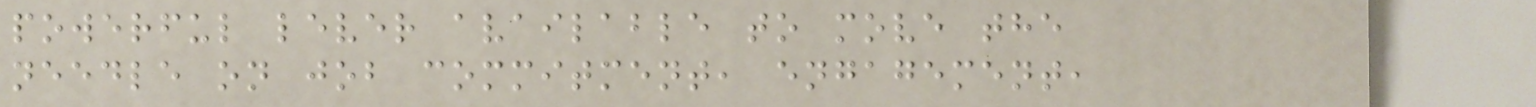powerful lever available to move the
needle on job commitment, engagement,
